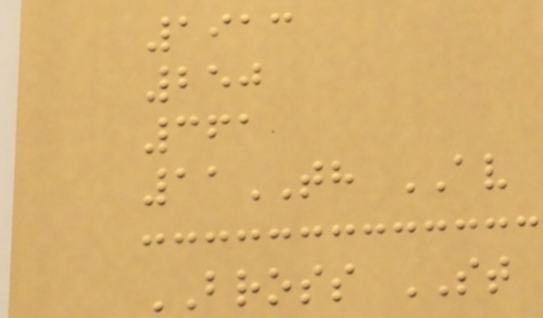1913
250
361
11TH AV
BROSS ST
